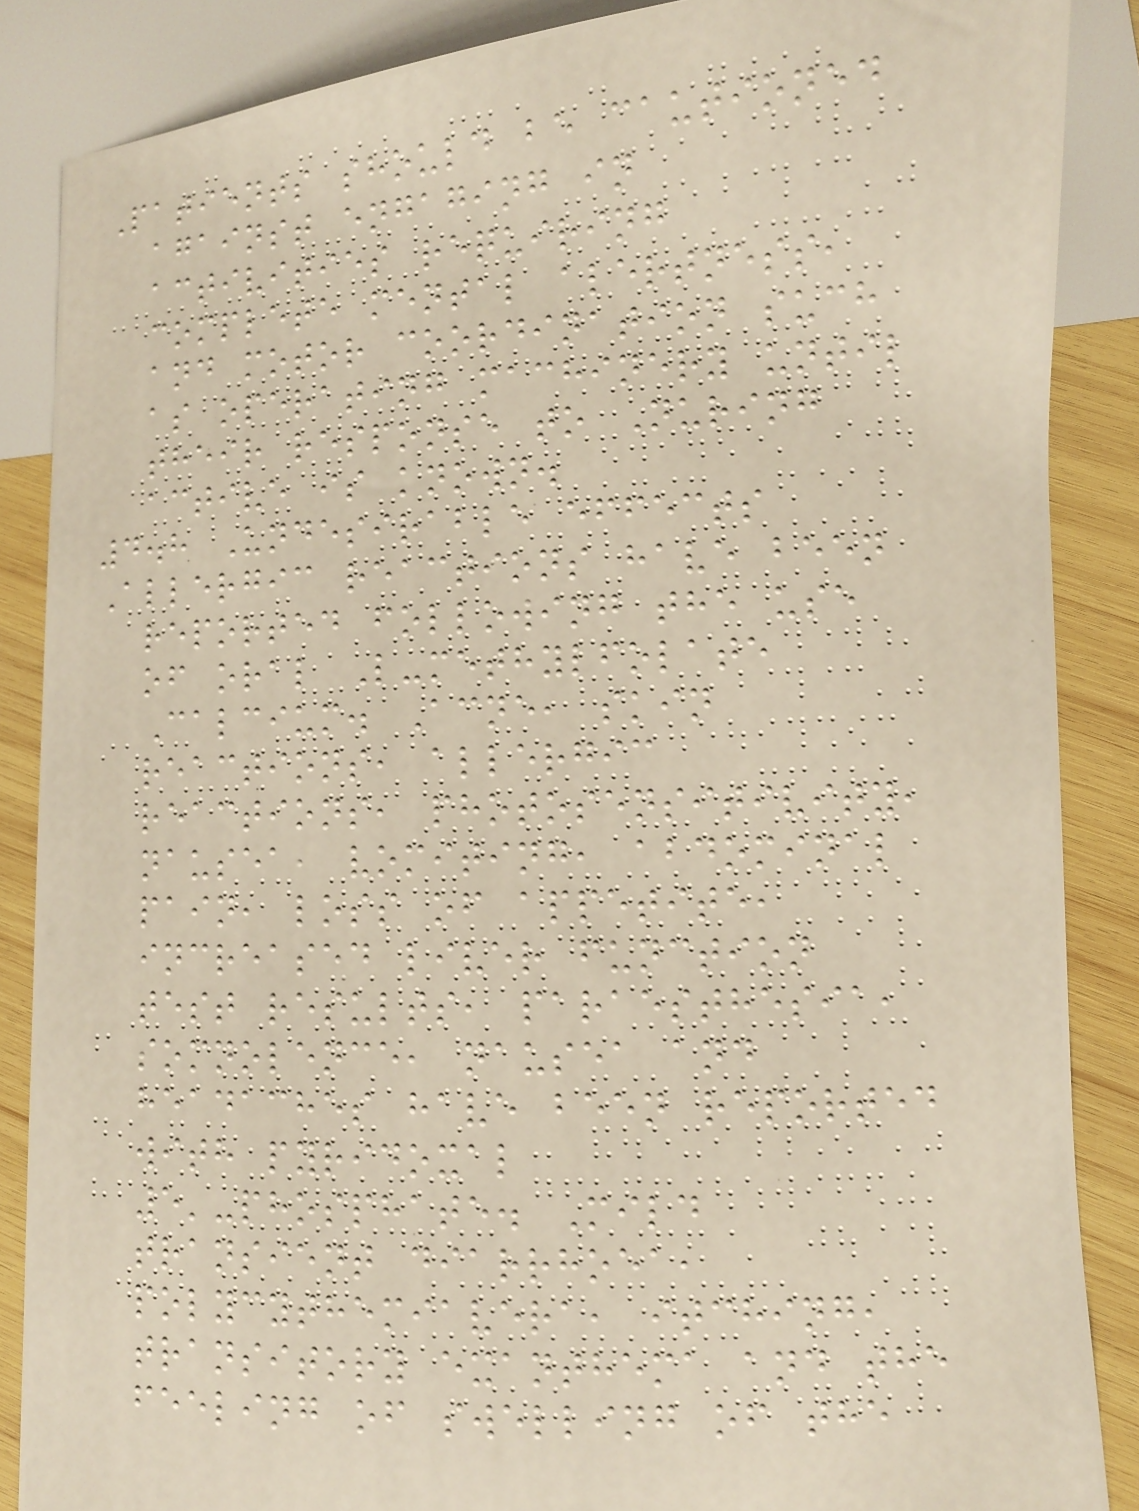Patients should be cautioned
against engaging in
activities requiring
complete mental alertness,
and motor coordination such
as operating machinery until
their response to Nuring
active is known.
4.8 Undesirable effects
Allergic reactions have been
reported following the use
of oral L-methylfolate
Calcium. Acne, skin
reactions, allergic
reactions, photosensitivity,
nausea, vomiting, abdominal
pain, loss of appetite,
increased liver function
test results, paraesthesia,
somnolence, nausea and
headaches have been reported
with pyridoxal
5'-phosphate. Mild
transient diarrhoea,
polycythemiavera, itching,
transitory exanthema and the
feeling of swelling of the
